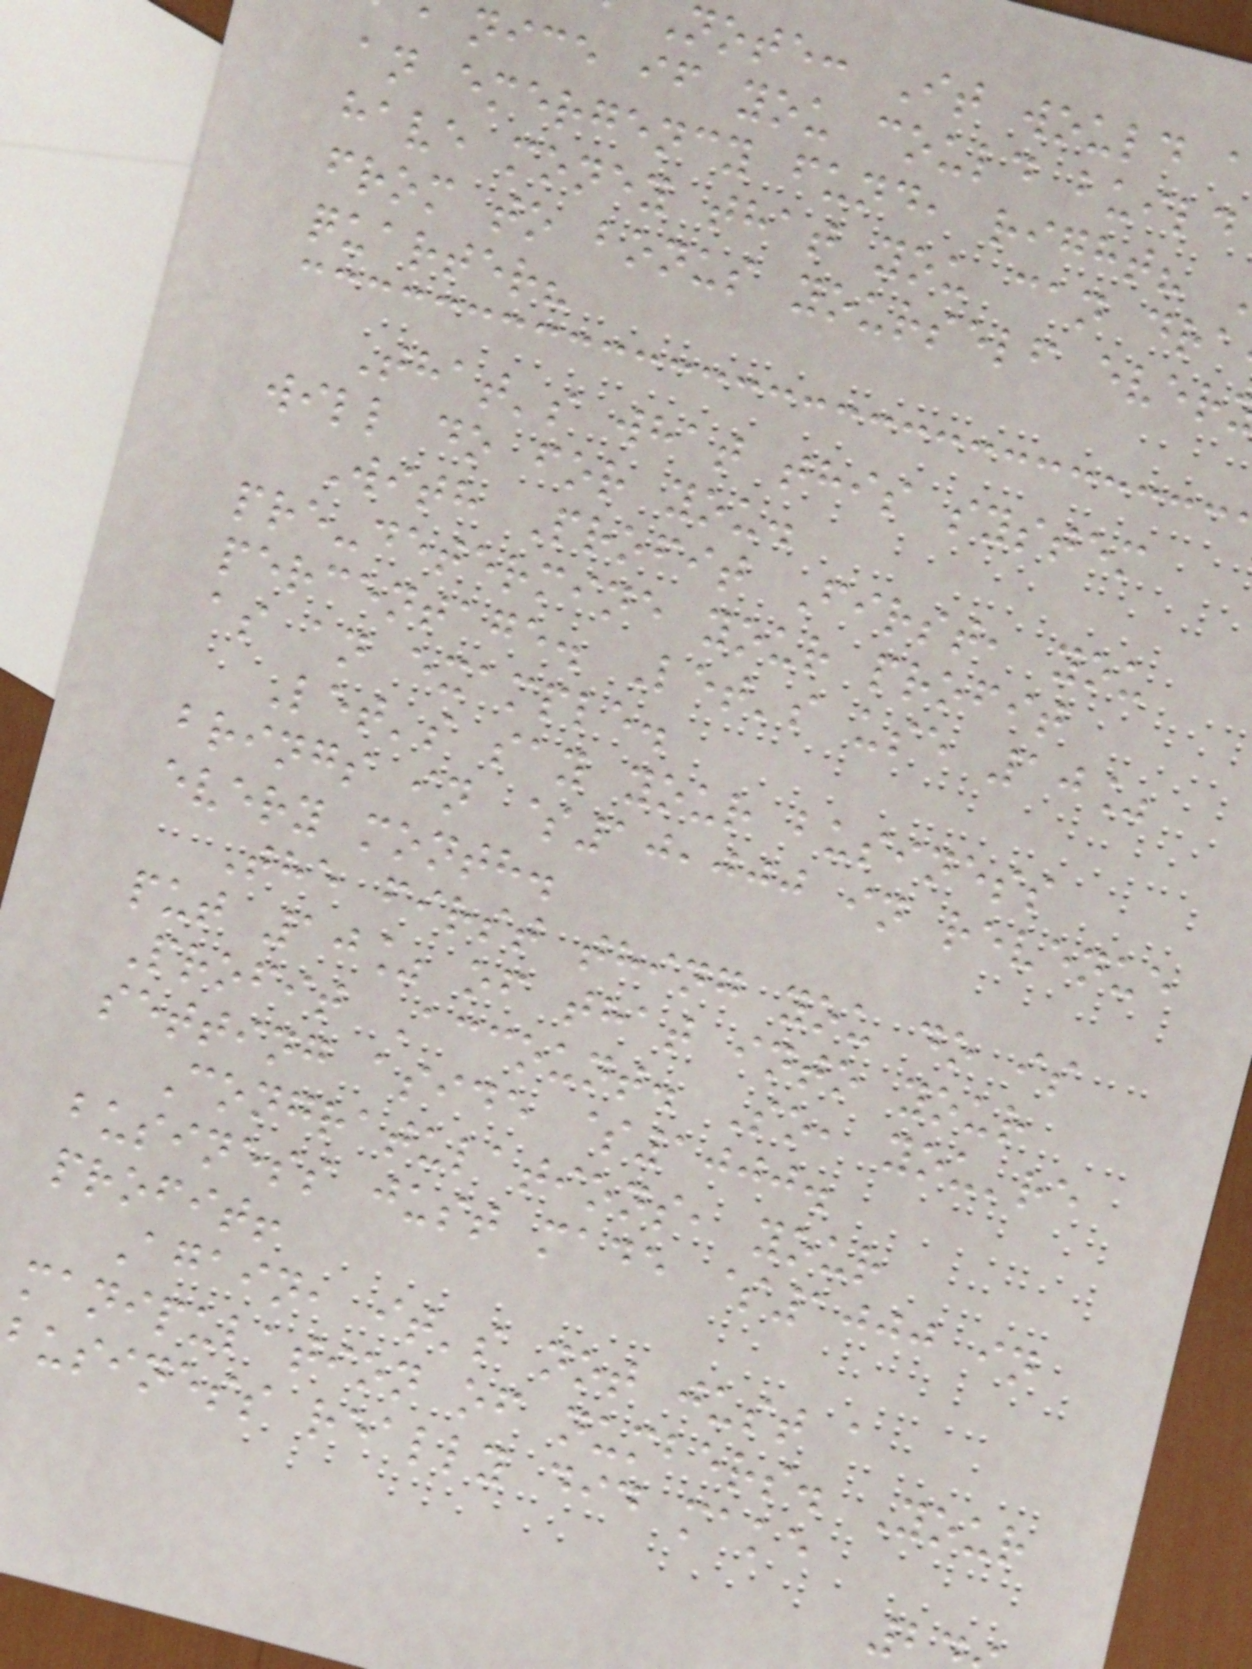note: It would
nice if you could build
an emergency fund, right?
have money that you can dra
from to bonus yourself ever
quarter?
That's what this system
will do for you.
With Profit First, you
pre-determine your profit
percentage. Let's use 10%
as an example.
Let's say your business
brings in $10,000 in revenue
every month.
The first thing you do is
put 10% of that into your
Profit Account. So, you're
setting aside $1000.
Congratulations, your
business just made $1000 in
profit!
Again, it's not just a
manipulation of numbers. Your
business really did make
